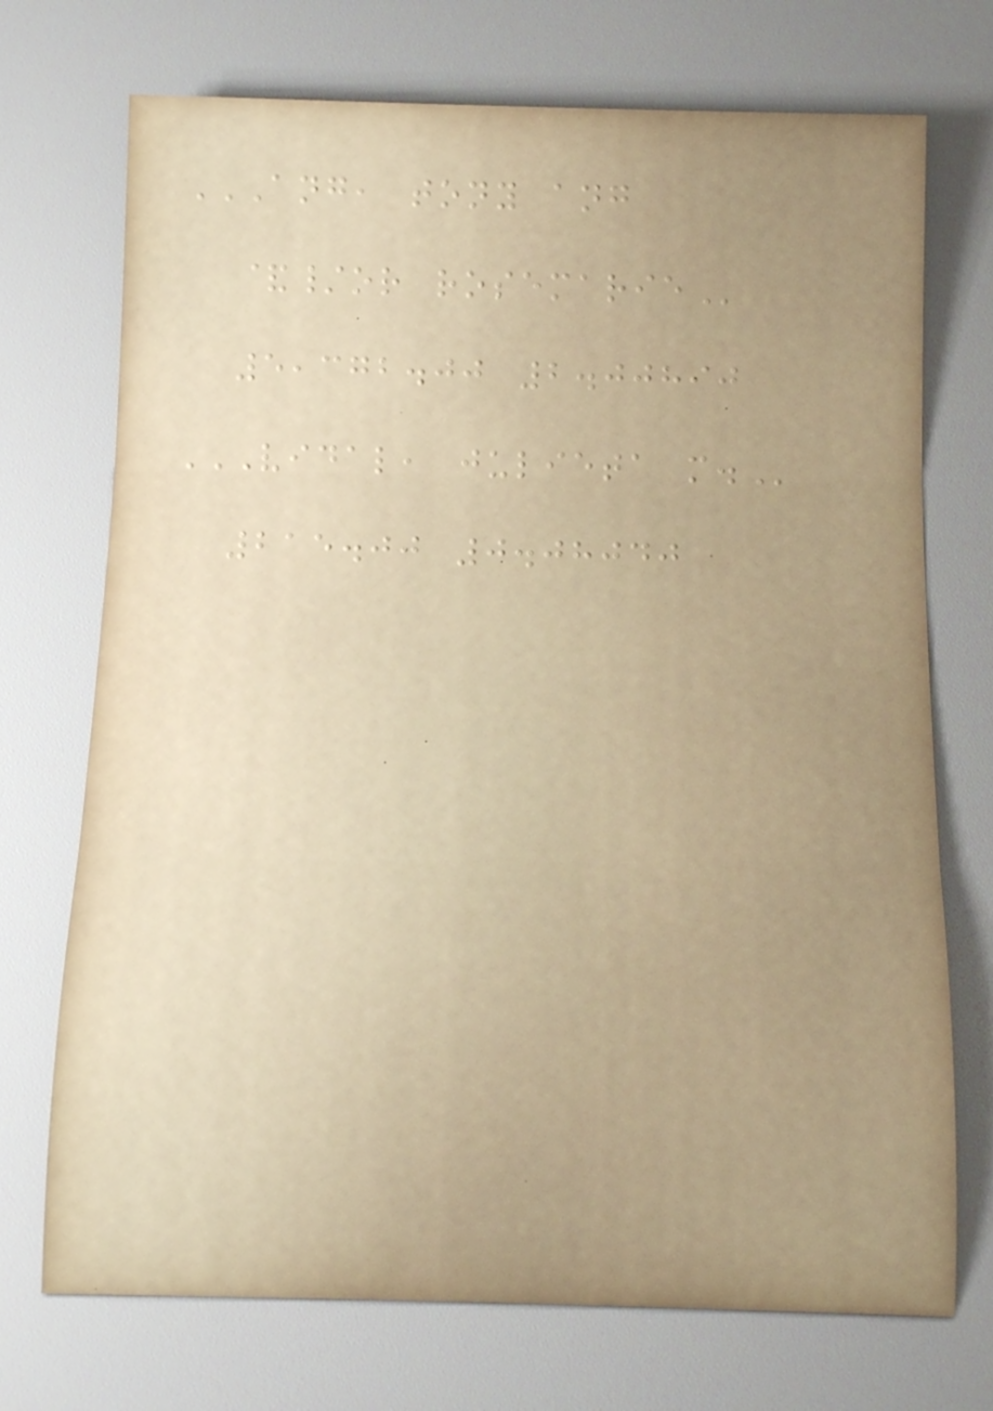ANG, TONY ANG
&/OR ROSEMARIE
5,372.00 2.00890
VIDAL, JULIETA M.
215.00 0.08040
